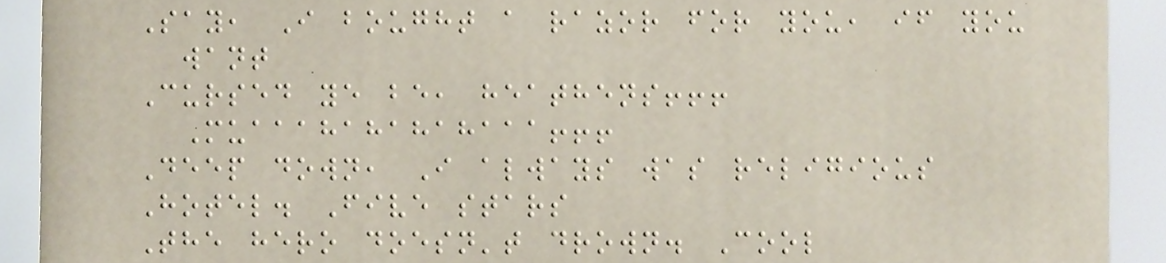Say, I bought a razor for you, if you
want
Cursed ye be, heathens!!!
Muaaahahahahaaa!!!
Deep down, I always was religious
Hotel. Five stars
The hero doesn't drown. Cool
